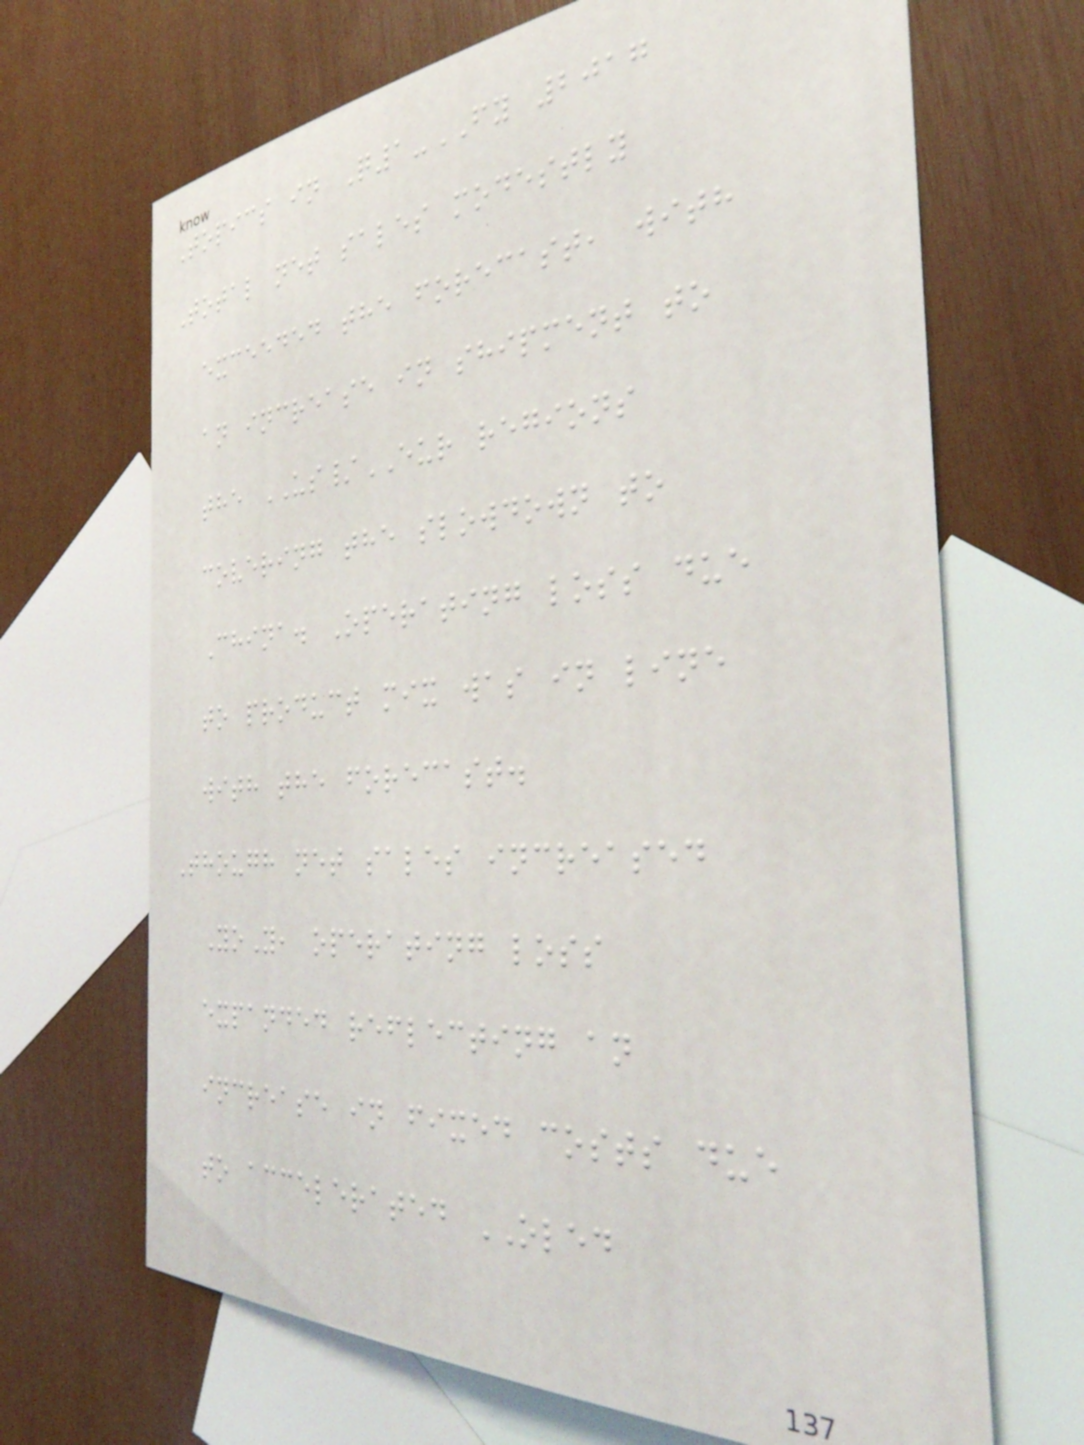Topics in Q1-FY 2017
Total net sales modestly
exceeded the forecast, with
an increase in shipment to
the US/EUR regions
covering the slowdown to
China. Operating loss due
to product mix was in line
with the forecast.
Though net sales increased
YoY, operating loss
expanded reflecting an
increase in fixed costs due
to accelerated OLED
